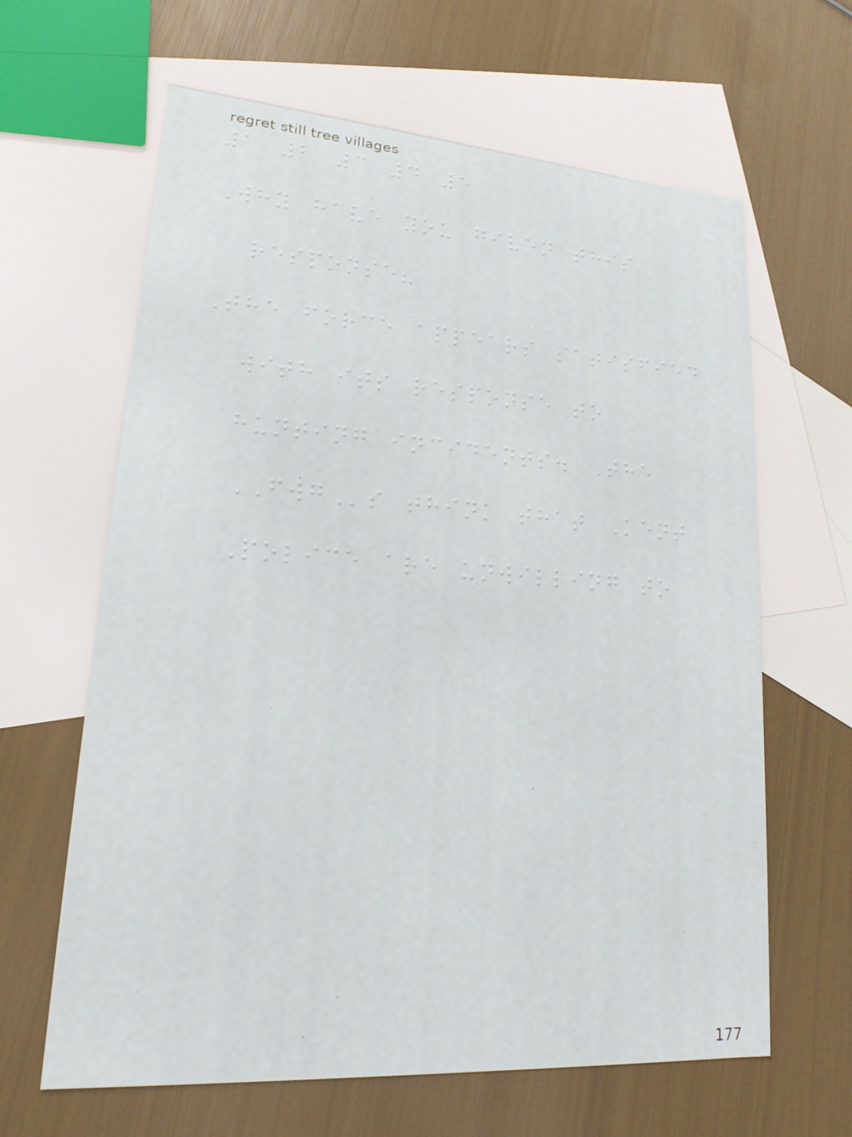1 2 3 4 5
Why have you given this
response?
The force appears satisfied
with its response to
hunting incidents. The
FWGs think that Kent
Police are unwilling to
